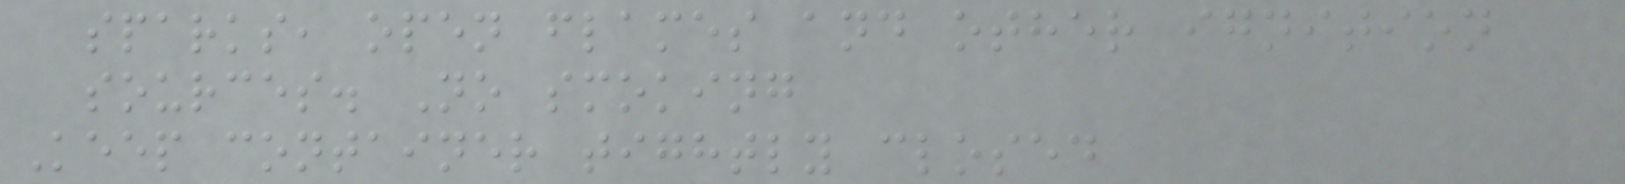sparks, open flames and other ignition
sources. No smoking
Keep container tightly closed
